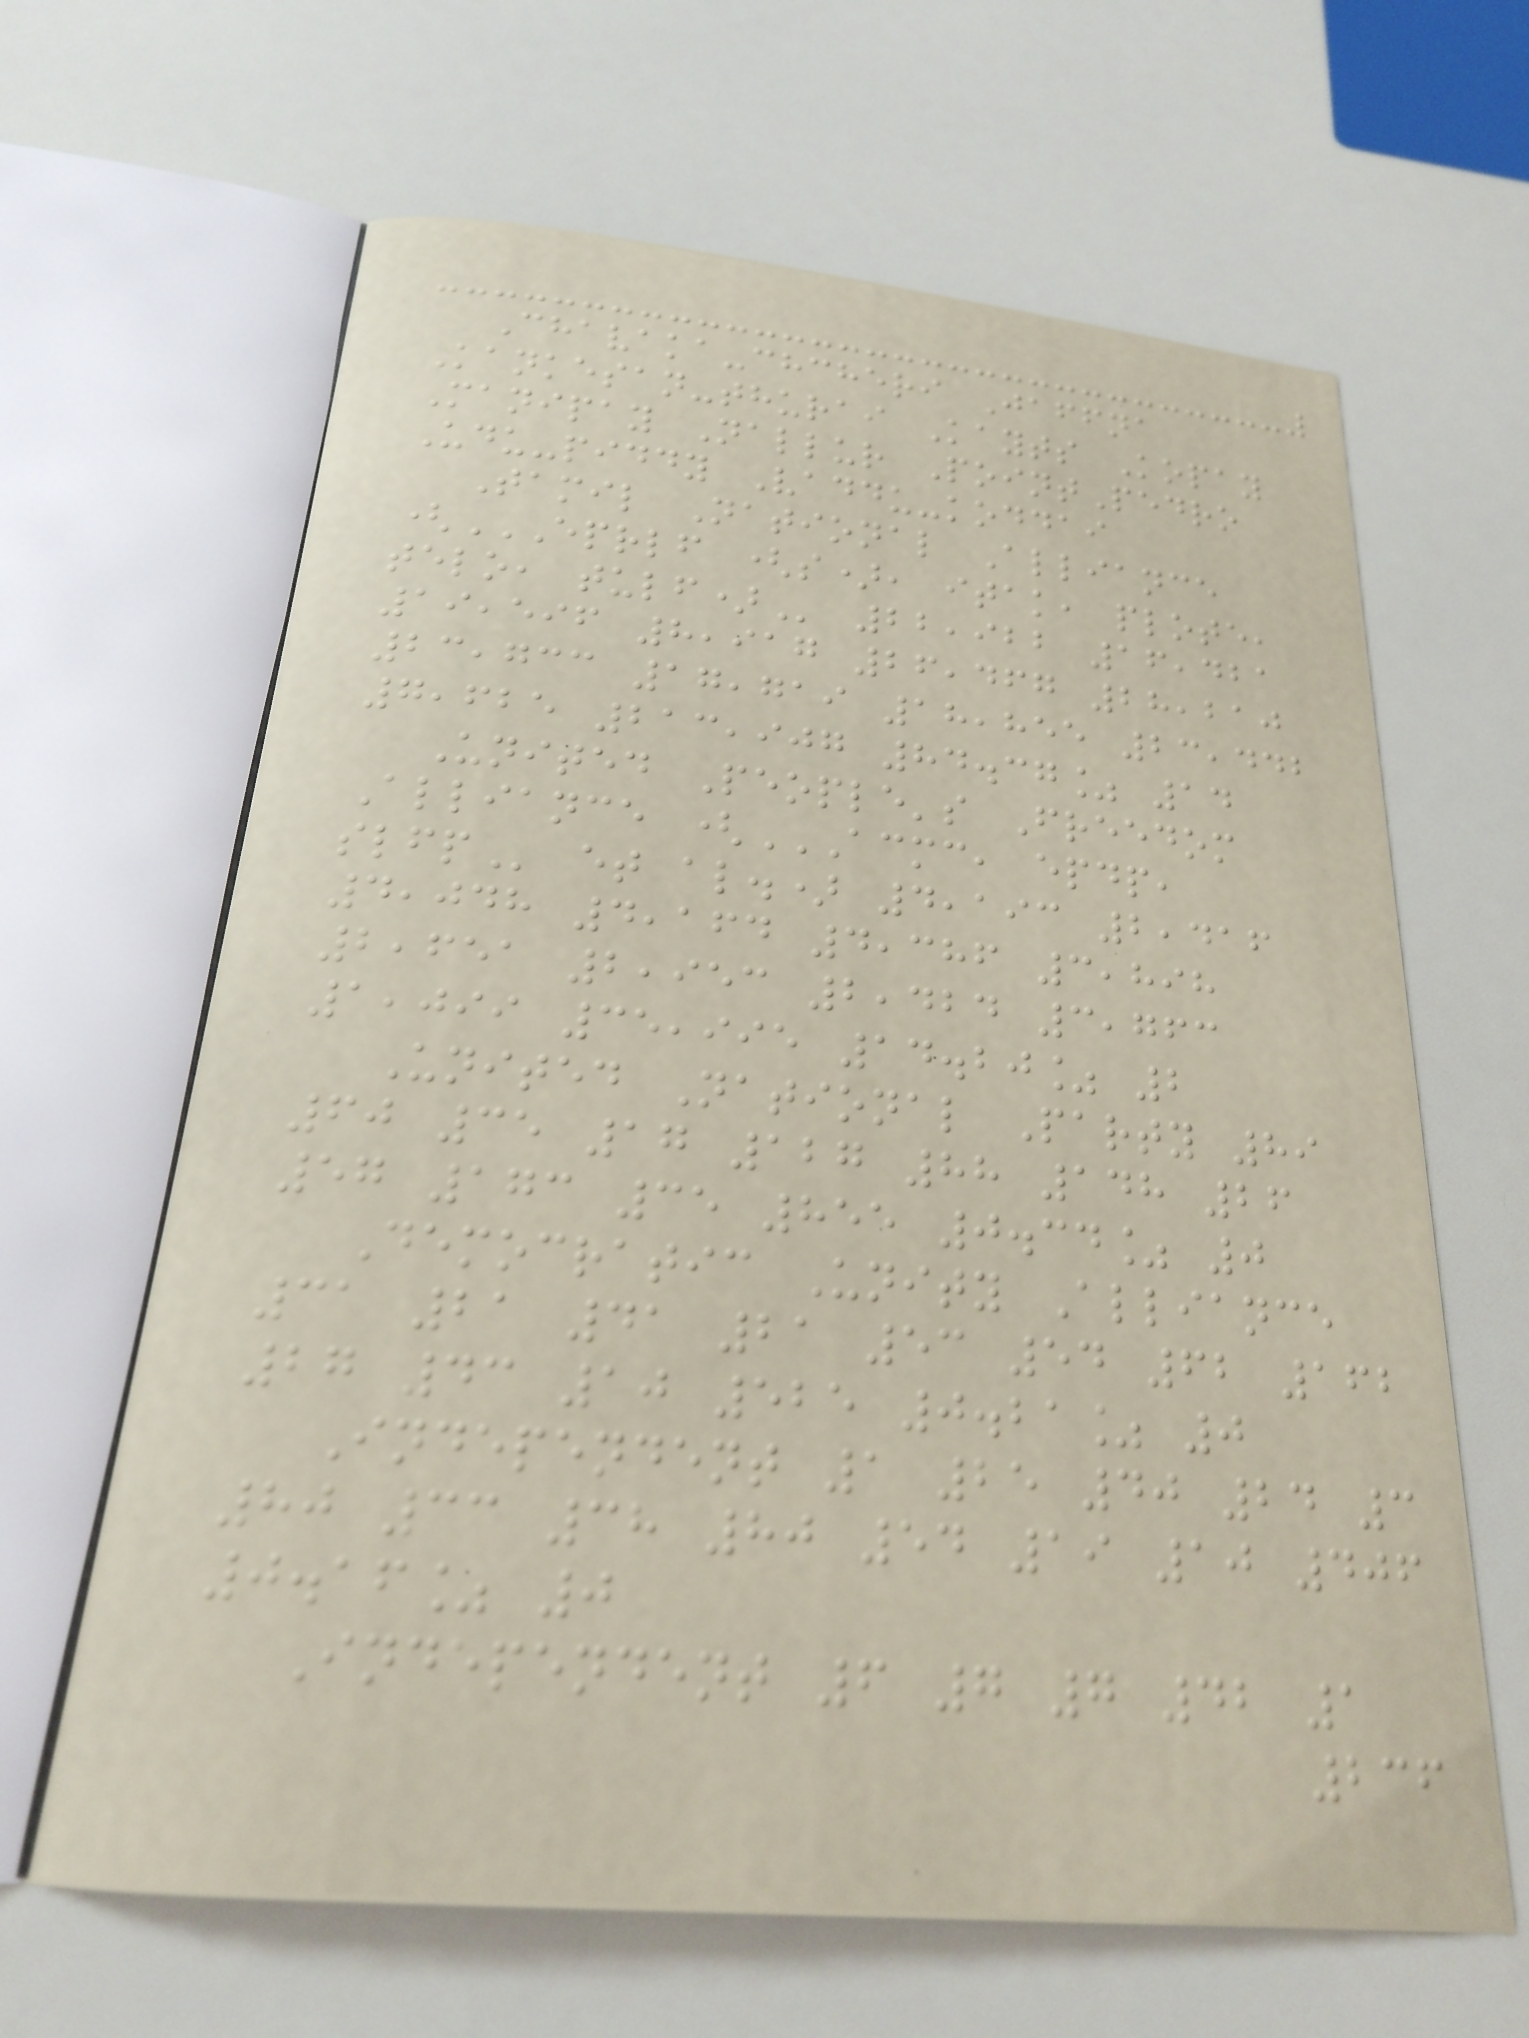Chavaka-chcheri Jaffna
Kankesan-thurai Kayts Kopay
Manipay Nallur PointPedro
Udu-piddy Vaddu-koddai
Tamil National Alliance
(EPRLF (S), ITAK, PLOTE,
TELO, TULF) 22,922 16,421
19,596 8,917 26,467 28,210
23,733 17,719 18,855 23,442
7,625 213,907 84.37% 14
United People's Freedom
Alliance (ACMC, EPDP,
SLFP et al.) 4,193 2,416
4,048 4,164 4,386 3,898
2,651 2,953 2,424 3,763
1,099 35,995 14.20% 2
United National Party 89
60 35 17 127 88 148 26
57 173 35 855 0.34% 0
Democratic Unity Alliance
31 21 41 21 53 54 62 162
27 43 10 525 0.21% 0
Independent 1 25 40 24 3
80 33 38 80 54 19 10 406
0.16% 0
Independent 6 7 7 42 1
236
